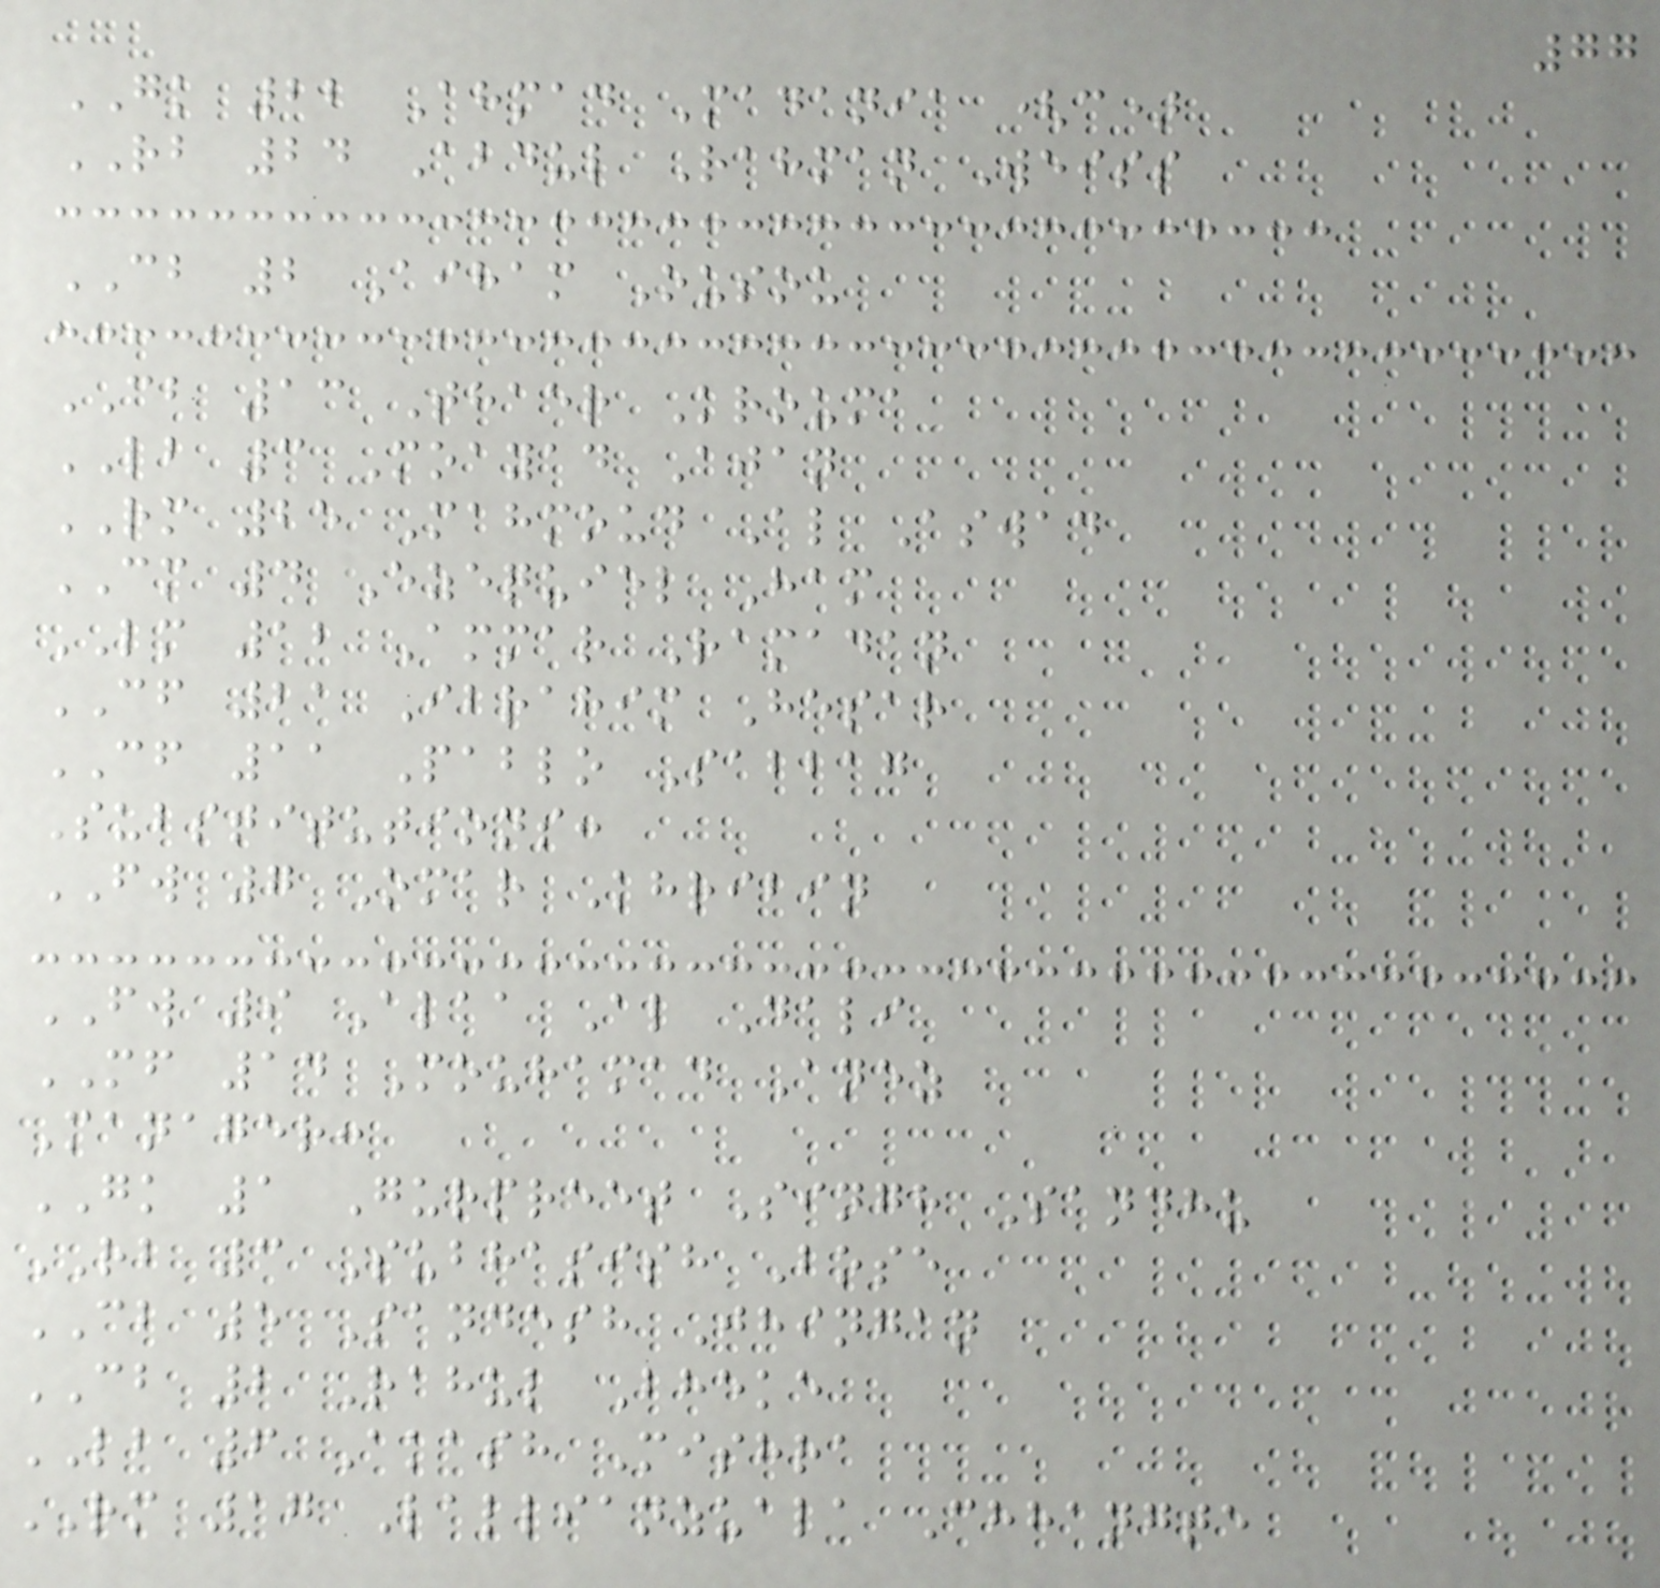77
GK 22 Ahmad Madania (c)
RB 24 Abdul Rahman Weiss
CB 2 Aiham Ousou
CB 13 Thaer Krouma
LB 3 Moayad Ajan
RM 25 Mahmoud Al Aswad
CM 4 Ezequiel Ham
LM 12 Ammar Ramadan
CF 21 Ibrahim Hesar
CF 11 Pablo Sabbag
Substitutions:
FW 7 Omar Khribin
FW 9 Alaa Al Dali
MF 14 Mouhamad Anez
Manager:
GK 1 Gurpreet Singh Sandhu
RB 3 Subhasish Bose
CB 5 Sandesh Jhingan
CB 2 Rahul Bheke
LB 6 Akash Mishra
RM 17 Lallianzuala Chhangte
